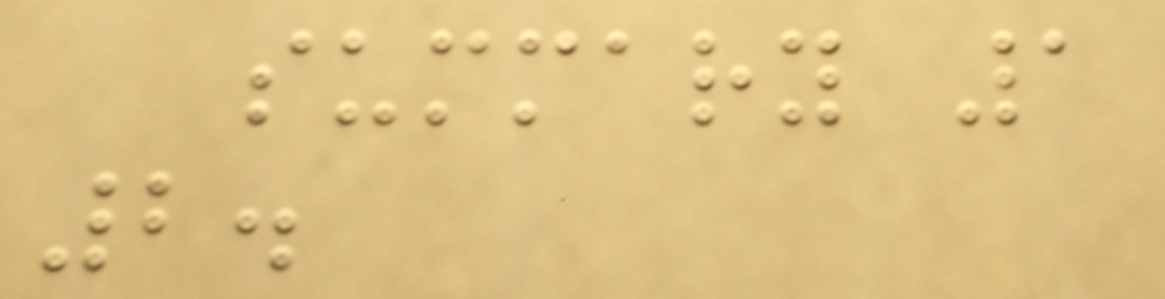summary 1
2.
